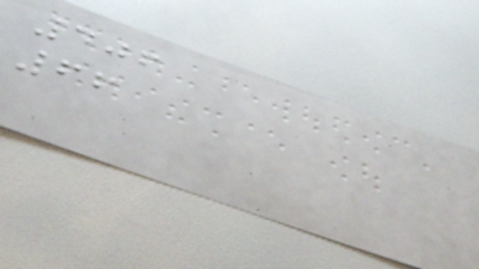406
66
